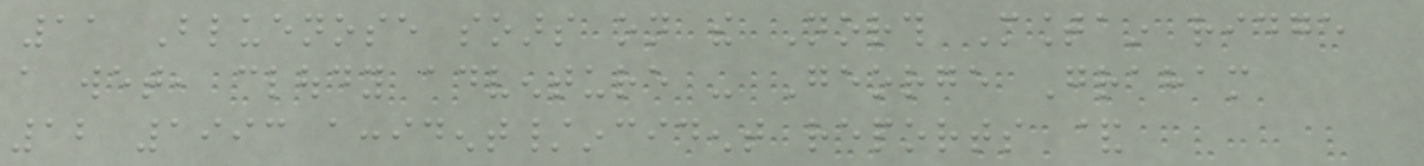11 Bluenose soars on the North Mountain ridge
a wet, cloudy adventure - George Graham
12 1993 accident/incident reports &
